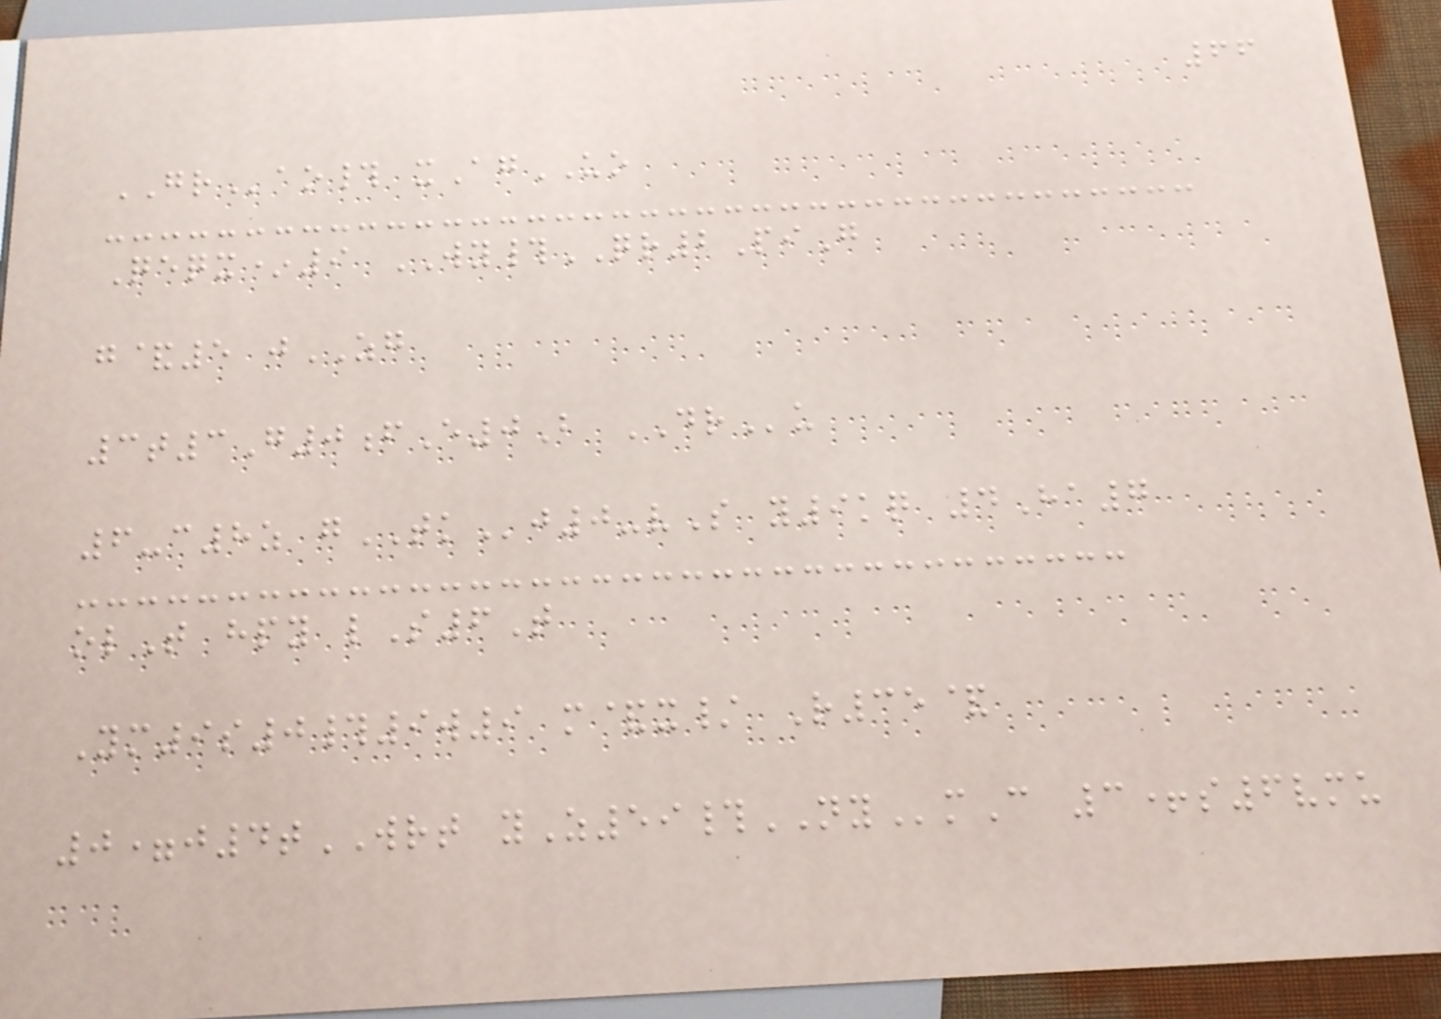66
GRao# xAgUO
Qeqx*9 WY#QR2PiG
g&5 jZG
3t3G0fE0B DRu
6-c8z gTKj0-vS y9kq 4Ha7
olT hpy lS6T
Ym9s0#9w9 m&x/ R35&
0=j4tWRT yZ59#NYmC 3+s6vmu
